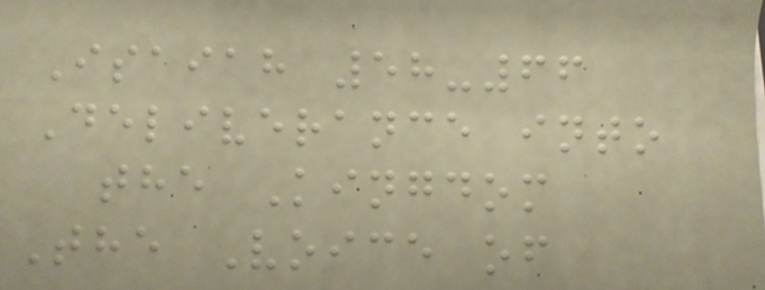Isaiah 58-66
Deliverance into
the Kingdom
The Voice of
